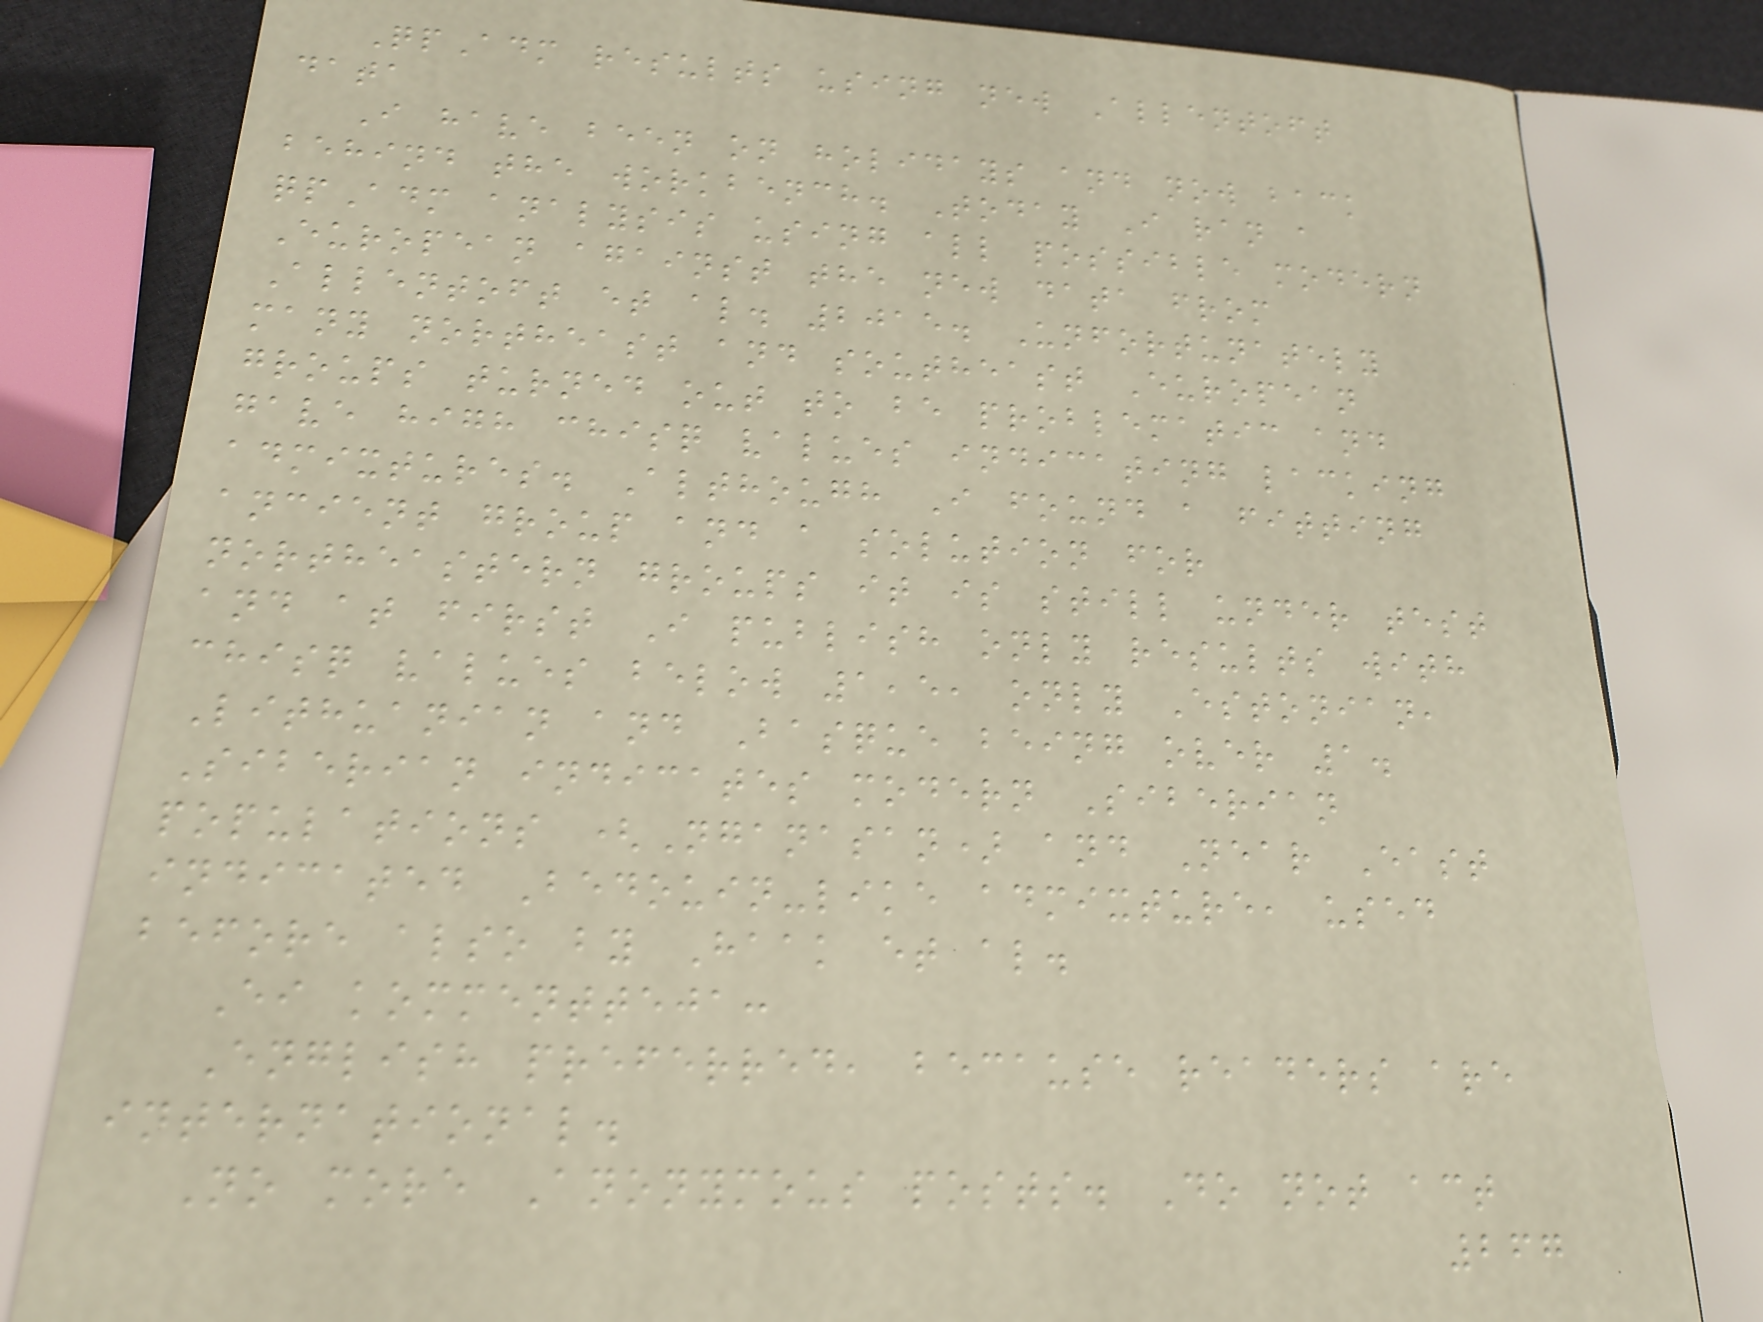QpAdm results using new Allentoft
data
I have been on holidays and now back
behind the workbench. Today I ran a
qpAdm analysis using all possible modern
European against the new data from
Allentoft et al. 2015. Unfortunately
many northeast and southeast European
groups turned out to be problematic and
gave high chisq values indicating lacking
admixtures. Although I found a fitting
ancient group and a solution for
northeastern groups it is still under test
and at first I publish only results with
chisq values below 1,5, only Estonian,
Lithuanian and Basque being over 1.
Siberian indicates modern Siberian
populations (Nganasan) and Near East
indicated Bedouin-like admixture, used
before also by Haak et al.
Ei kommentteja:
English preferred, because readers are
international.
No more Anonymous posts. Do not act
267
